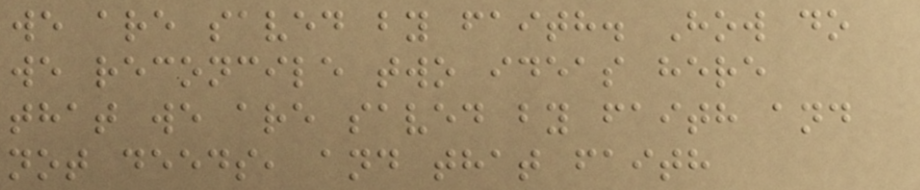we are saved by faith. How do
we reconcile two ideas here
that we are saved by faith and
not deeds, and that faith
